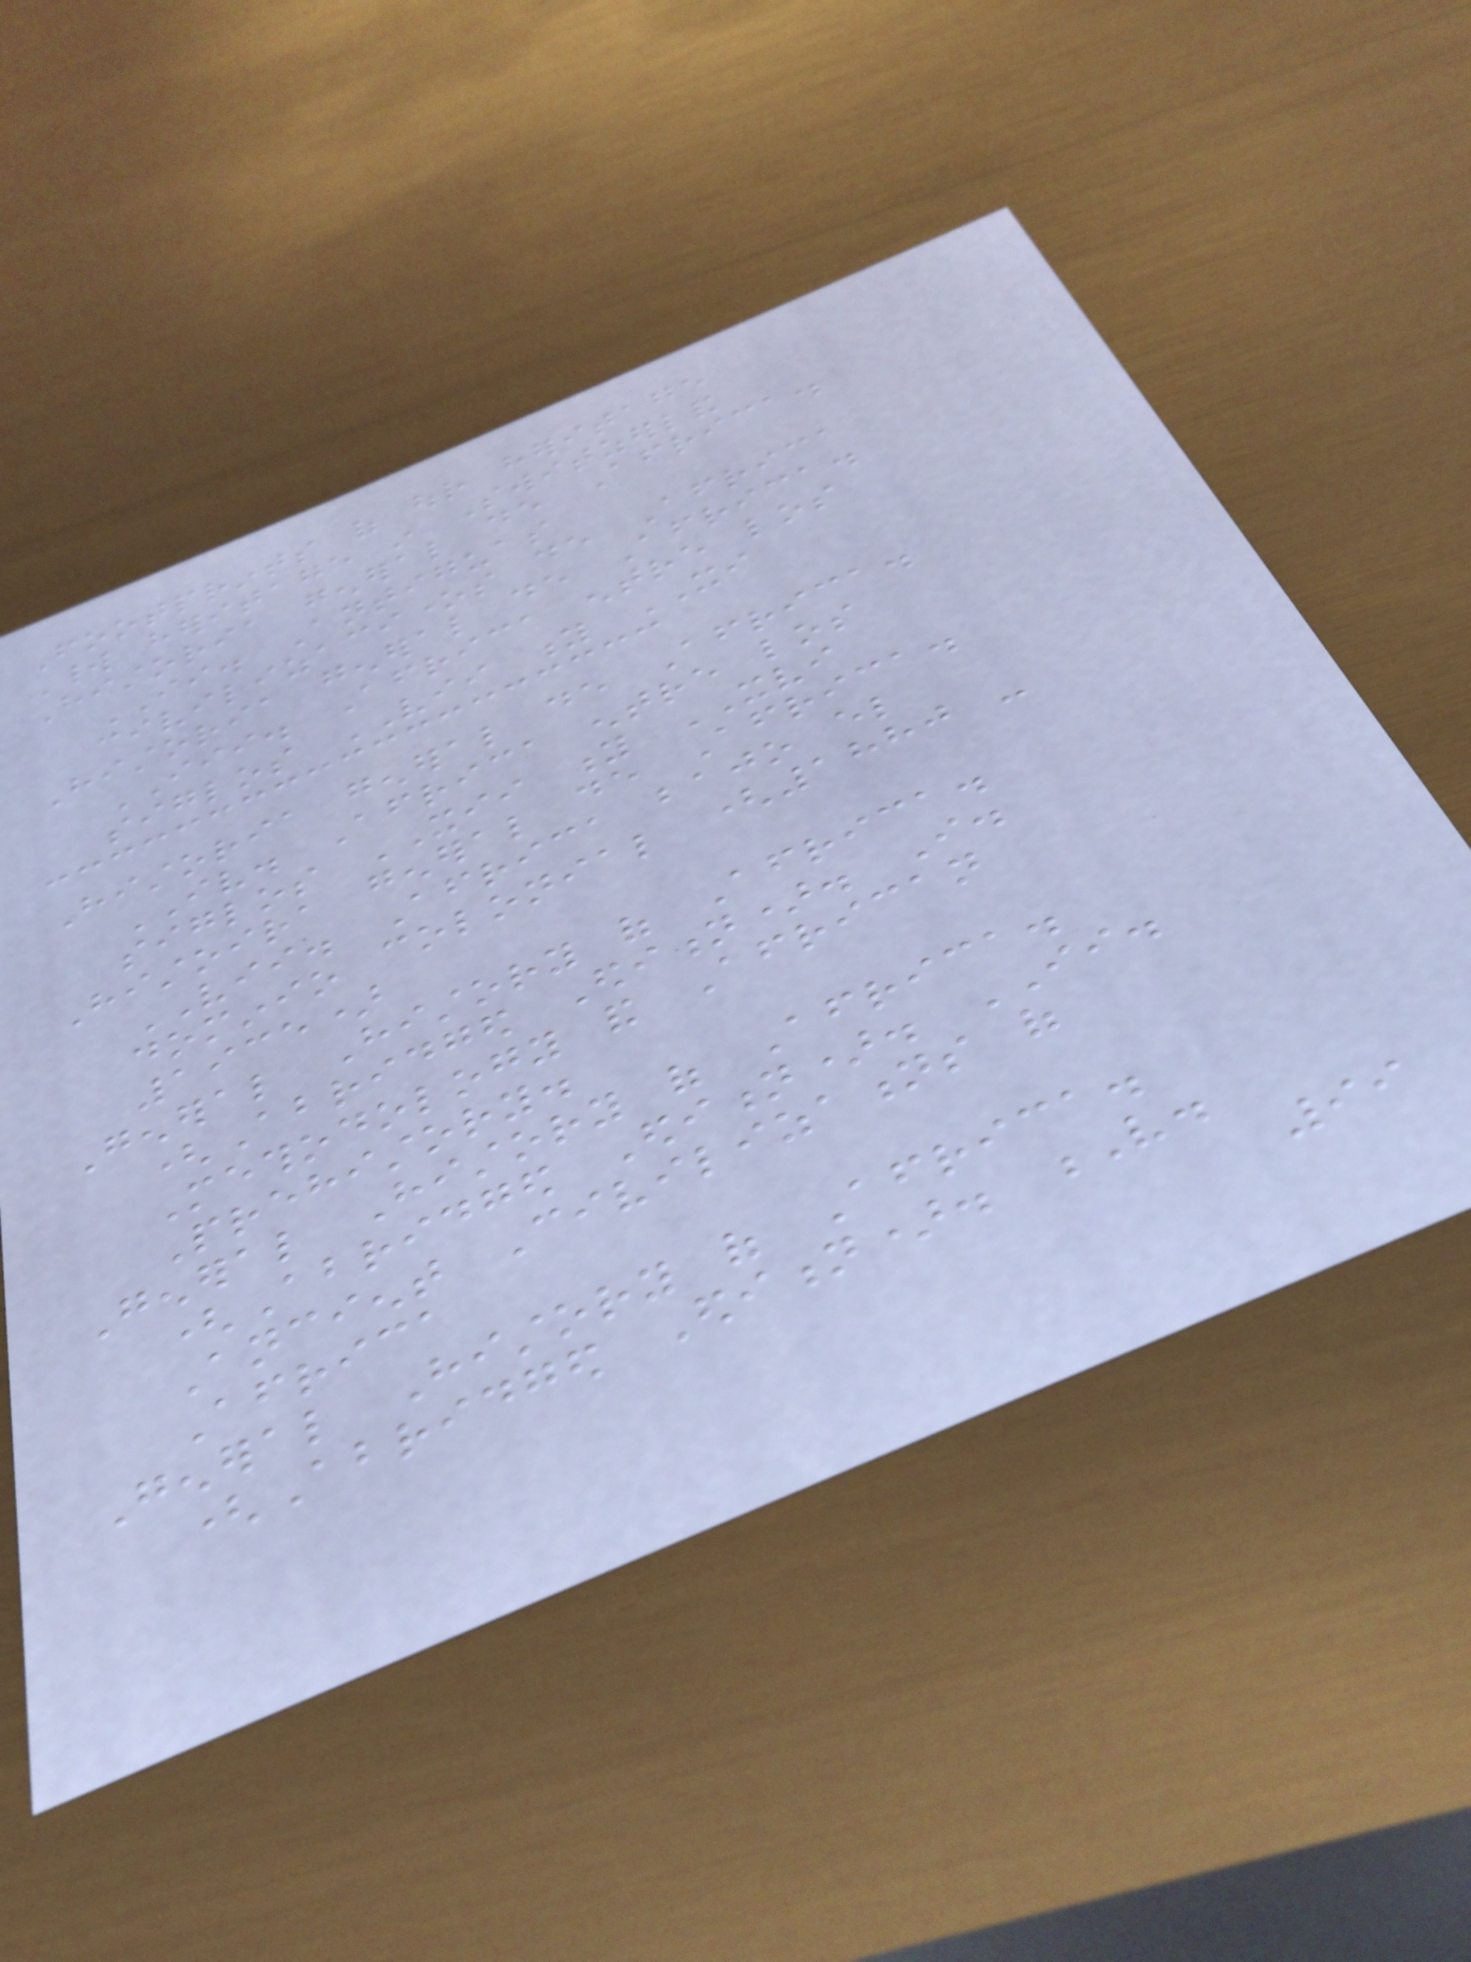Footprints of our heritage
World heritage in Switzerland
Historia general de Africa.
II. Antiguas
civilizaciones de Africa
Historia general de Africa.
III. Africa entre los
siglos VII y XI
Historia general de Africa.
IV. Africa entre los
siglos XII y XVI
Histoira general de Africa.
VII. Africa bajo el
dominio colonial (1880 -
1935)
General History of Africa.
(Abridged Edition). I.
Methodology and African
Prehistory.
General History of Africa.
(Abridged Edition). II.
Ancient Civilizations of
Africa
General History of Africa.
(Abridged Edition). V.
99
